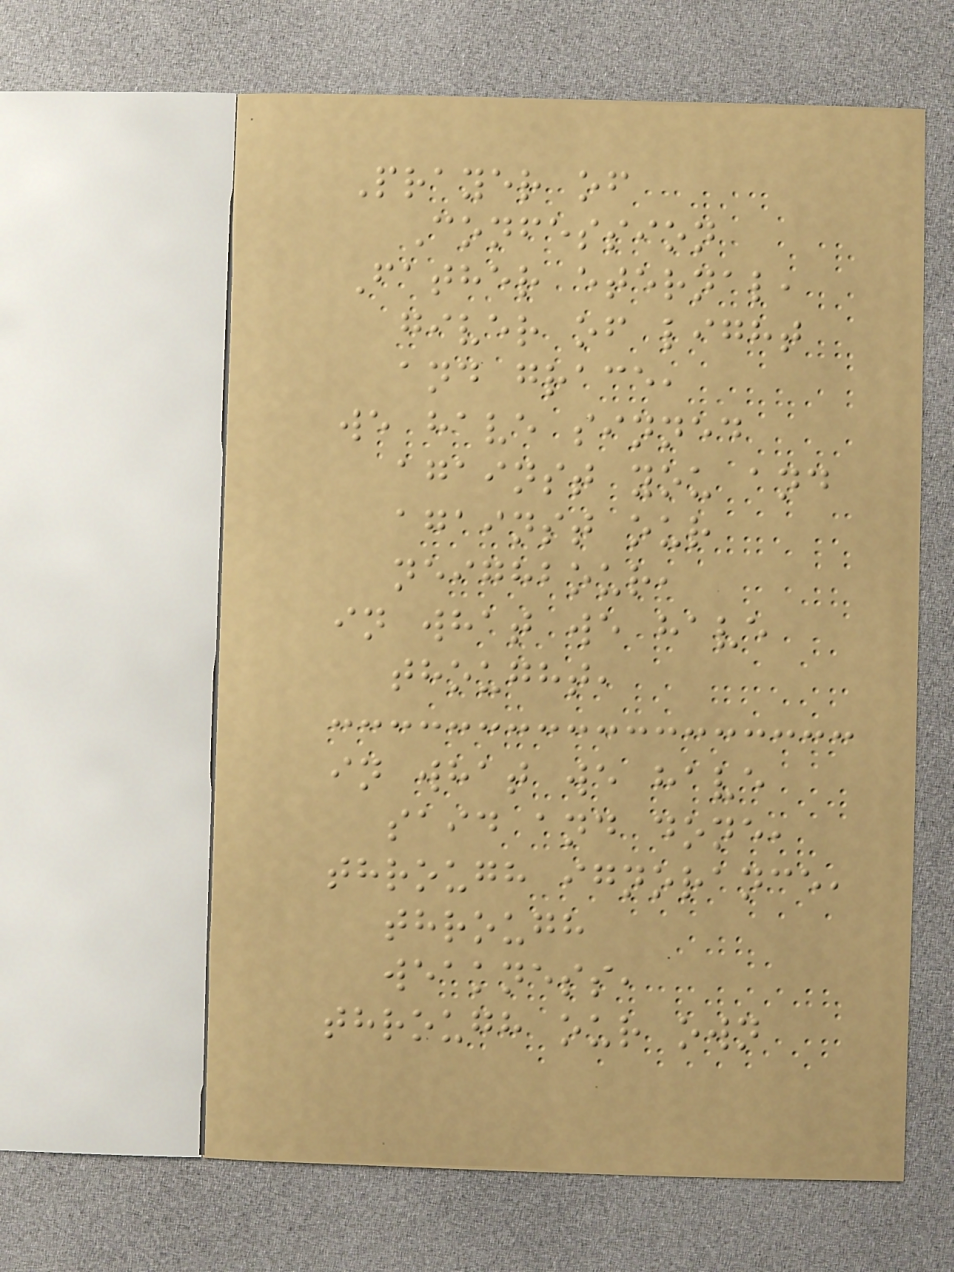Prayer of
Confession
Father eternal,
giver of light
and grace,
we have sinned
against you and
against our
neighbour,
in what we have
thought,
in what we have
said and done,
through ignorance,
through
weakness,
through our own
